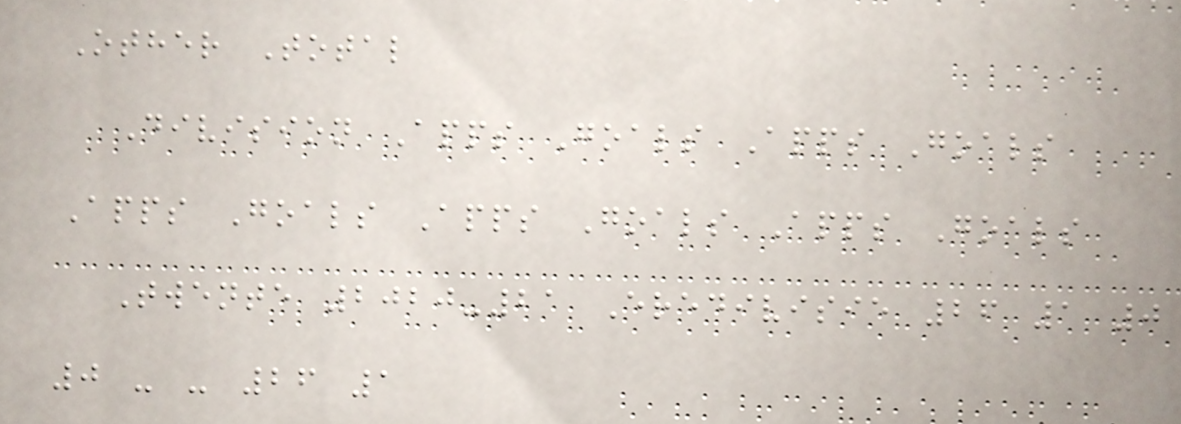Other Total
Division Apps Goals Apps Goals
Apps Goals Apps Goals Apps Goals
Twente 2020-21 Eredivisie 26 1 0
0 - - 26 1
